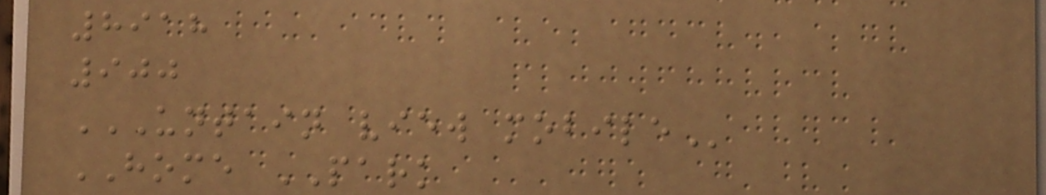8918
900
UNTAIN VIEW MOBILE
HOME PARK
